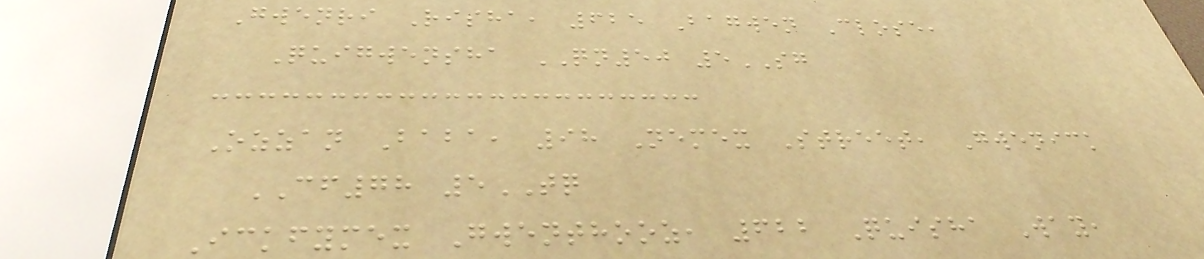Gwenri Risha, 625 Bagwen Close,
Quigwensha QN50 5SG
Ozzan Baba, 98 Nemex Street, Gwenick
CF78 5TQ
Ickfymex Gwenthooz, 622 Quisha Way,
